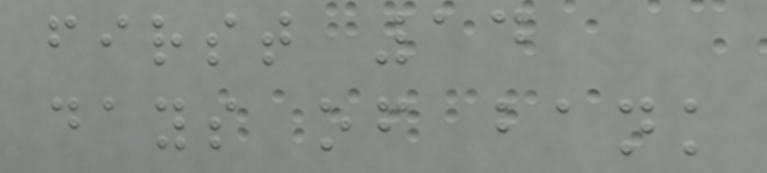first 14
days of bank
